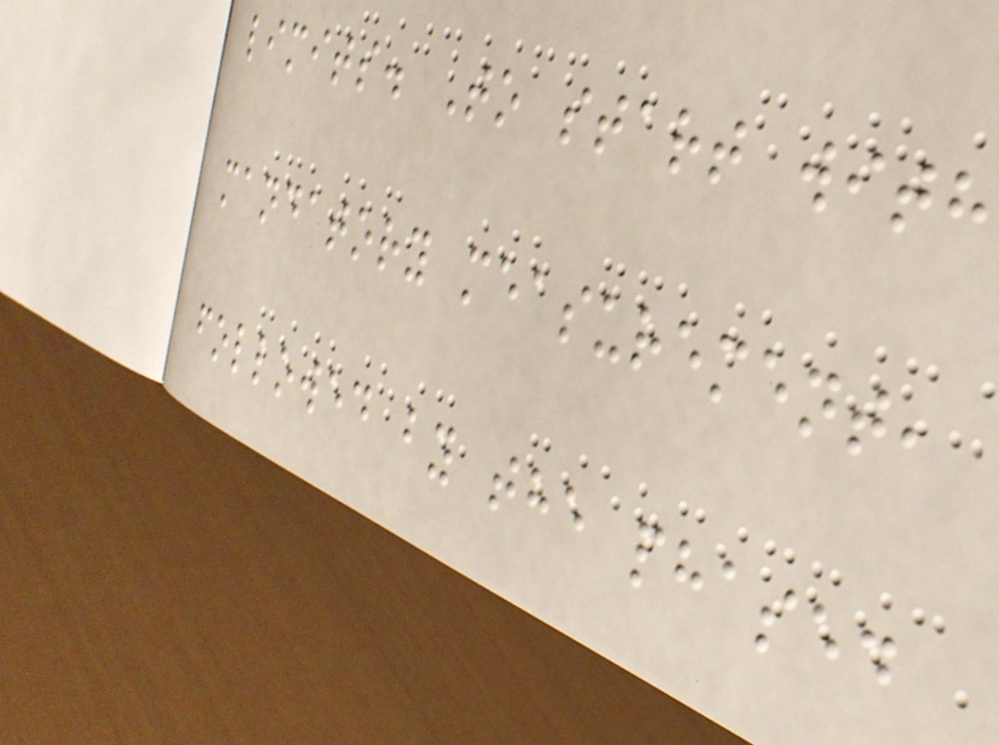limits. To start with
mandatory measurement,
followed by the phased
